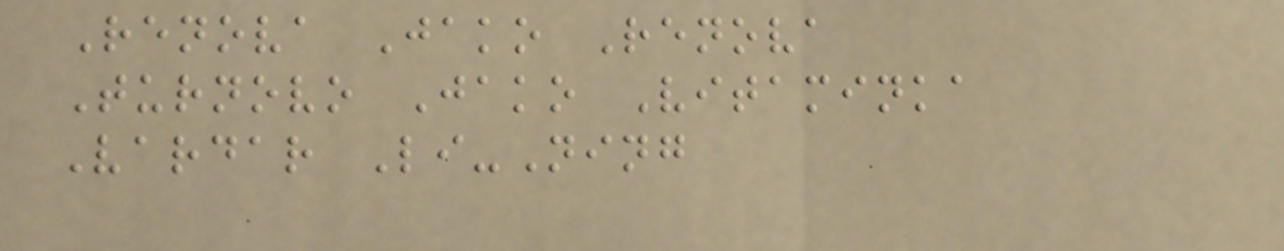Renova Jako Renova
Turnovo Jako Vitaminka
Vardar Li-Ning
